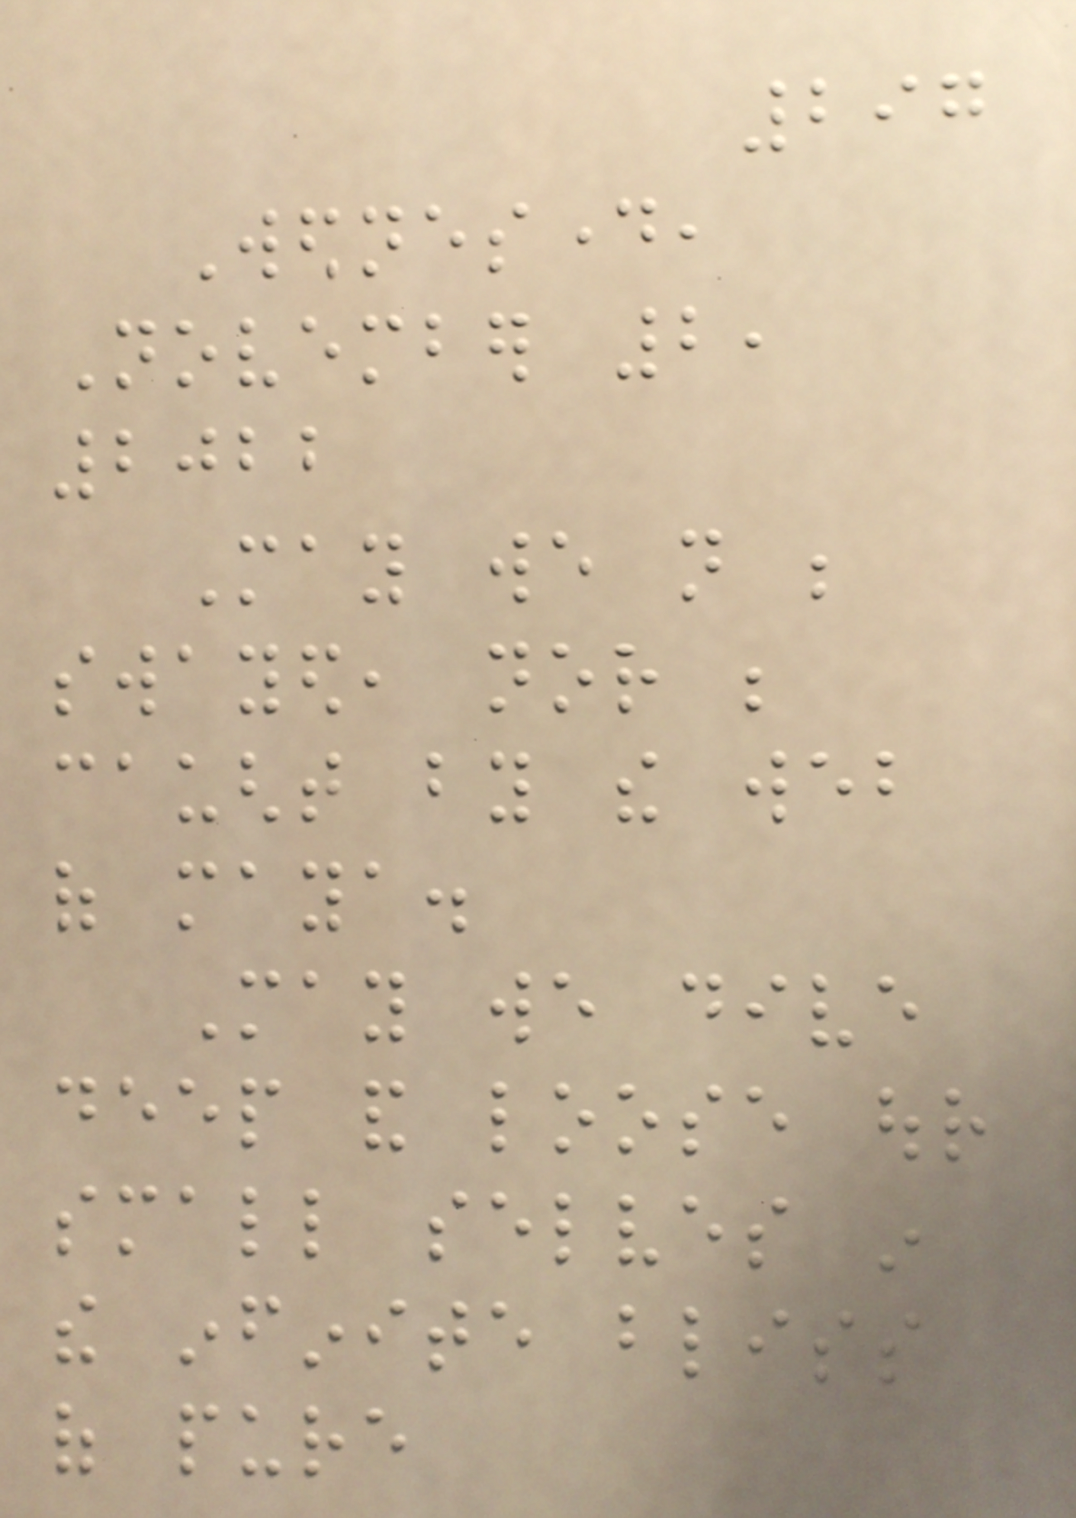297
Wednesday,
November 2,
2022
May we not be
swayed, nor be
caught by the web
of maya.
May we dive
deep and loose our
small selves in
the infinite bliss
of pure
